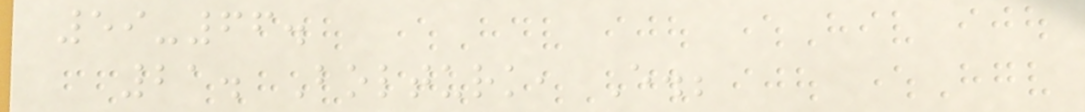59-66.
21. Bolturk, E.;
